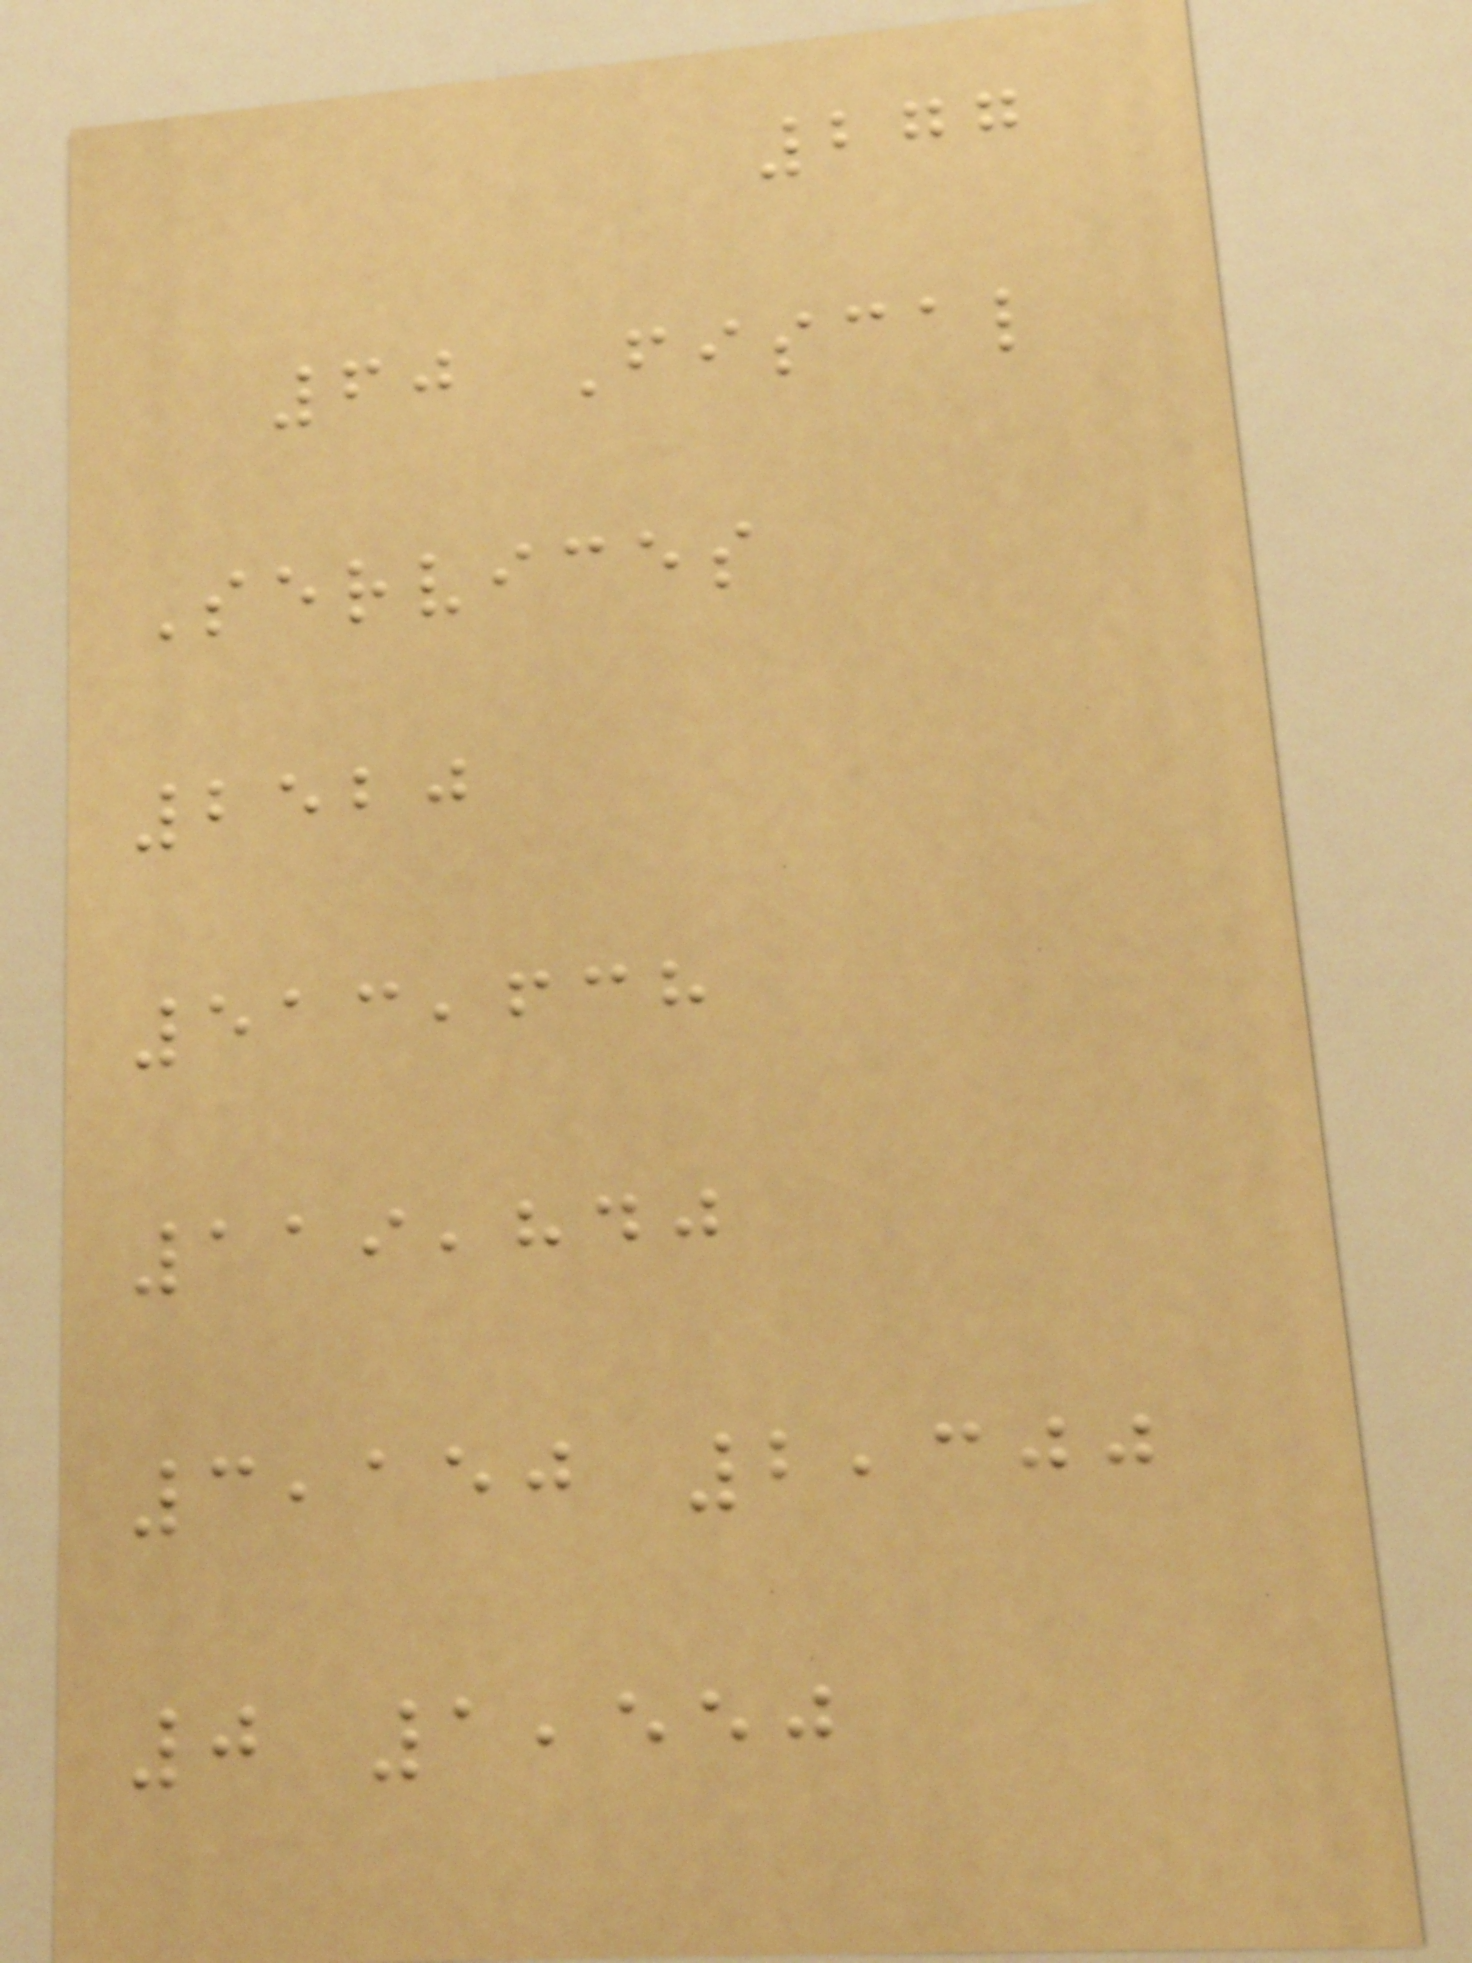277
60 Fiscal
Services
2520
513,638
119,840
3,150 2,300
0 1,550
